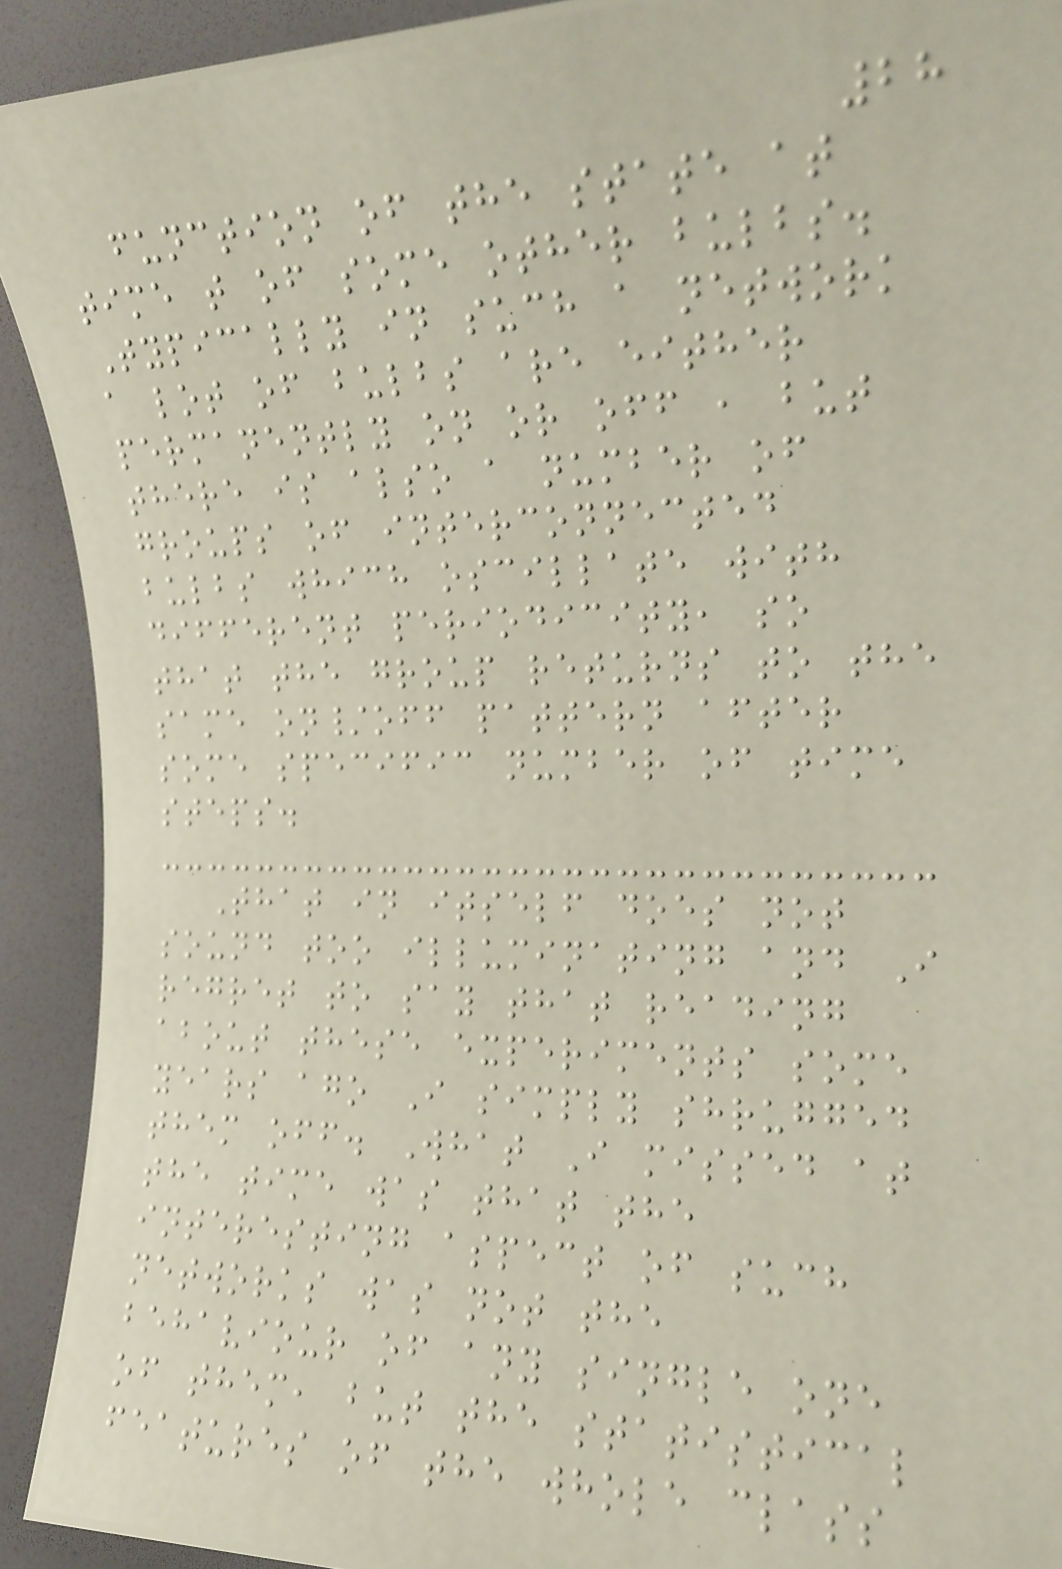28
function of the state at
time t of some other bulbs.
Typically in such a network
a lot of bulbs are either
permanently on or off , but
there is also a number of
groups of interconnected
bulbs which oscillate with
different periodicity, so
that the group returns to the
same on/off pattern after
some specific number of time
steps.
That in itself does not
sound too illuminating and I
regret to say that reading
about these experiments some
years ago I simply shrugged
them off. What I missed at
the time was that the
interesting aspect of such
networks was not the
behaviour of any single one
of them, but the statistical
features of the whole class
